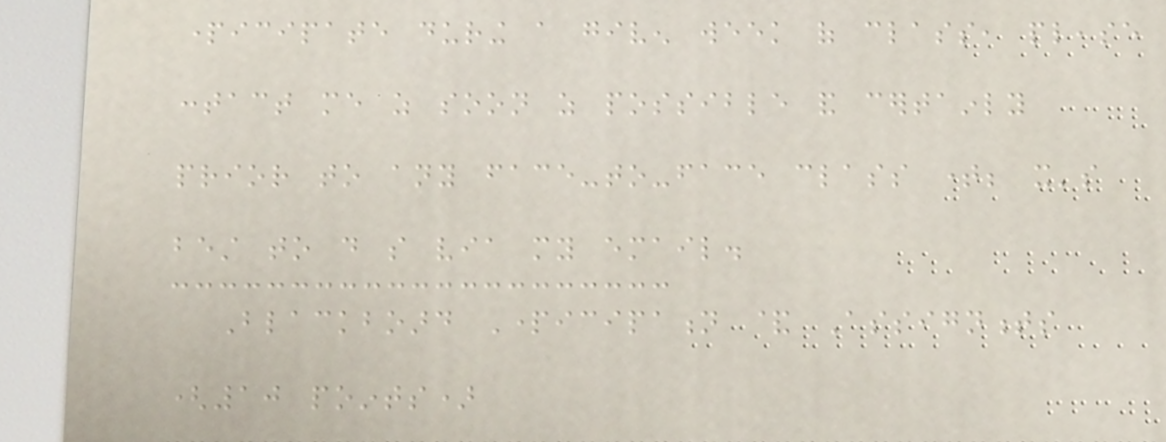participate during a given week of class, please
contact me as soon as possible and certainly
prior to any face-to-face class time; it's
best to do so via my email.
Blackboard Participation & Assignments
(10 points)
